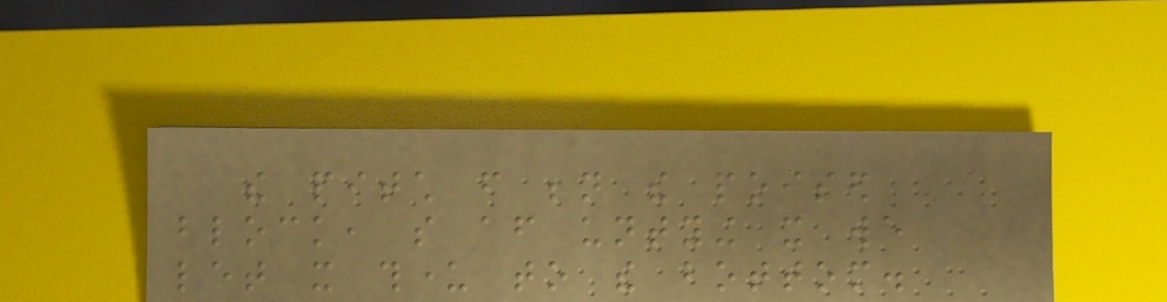the pitch from beneath the poised
block, so after untying it we
let it thunder to the bottom.
